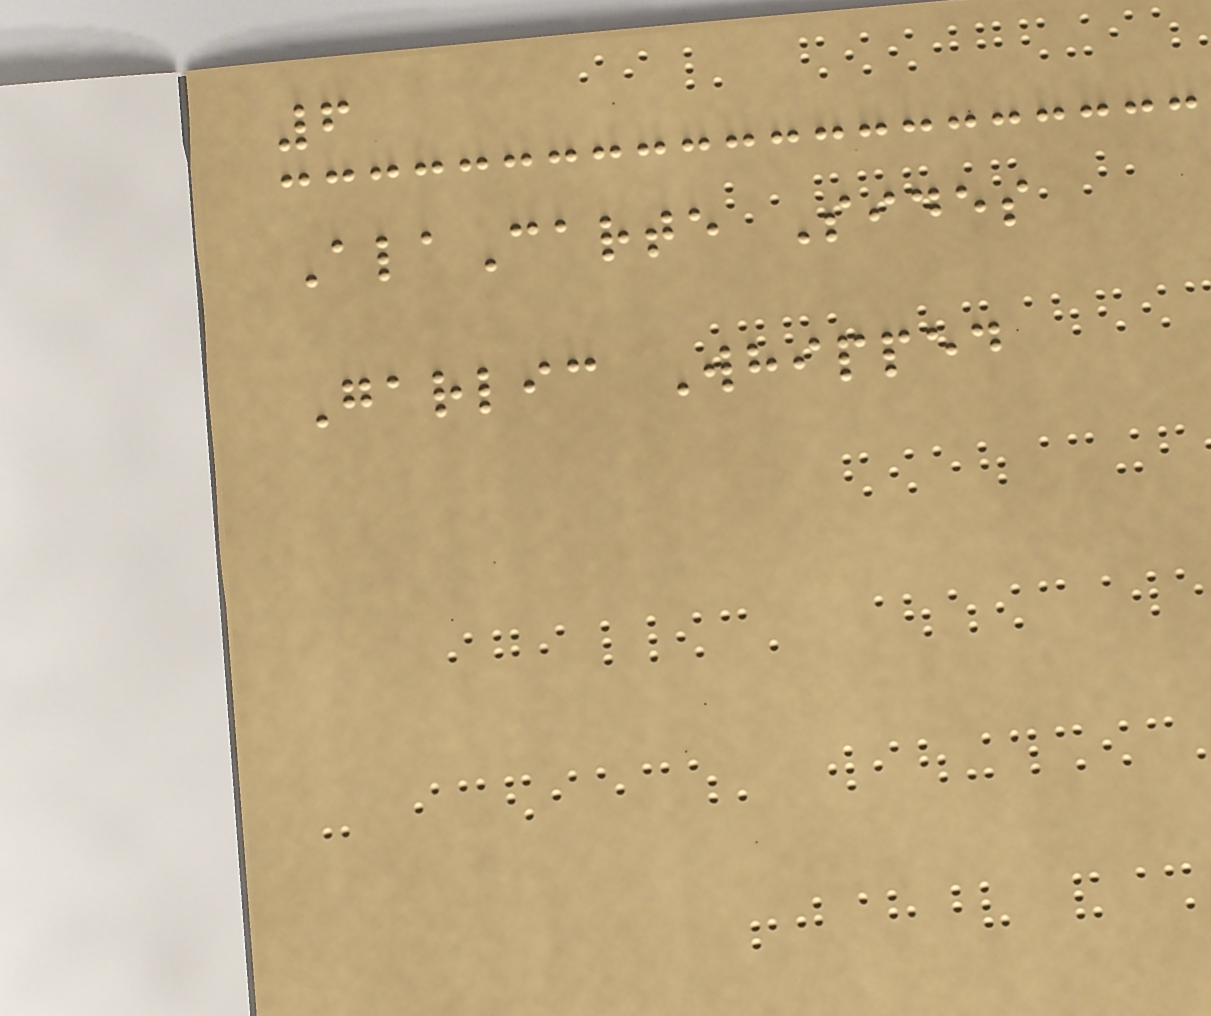6
AlaCarte Sides
Garlic Whipped
